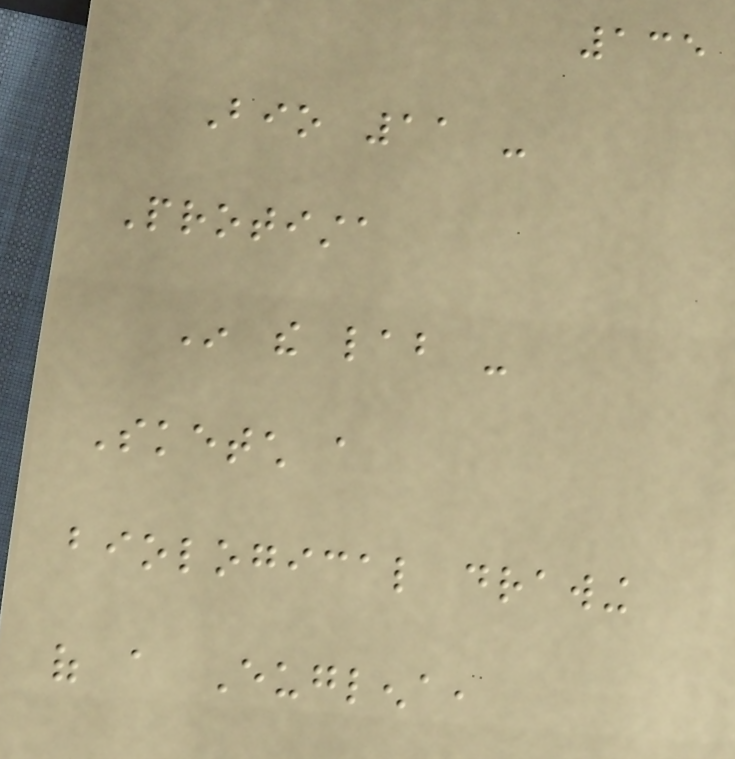135
Bio 11 -
Protista
In the lab -
Sketch a
biological drawing
of a Euglena,
